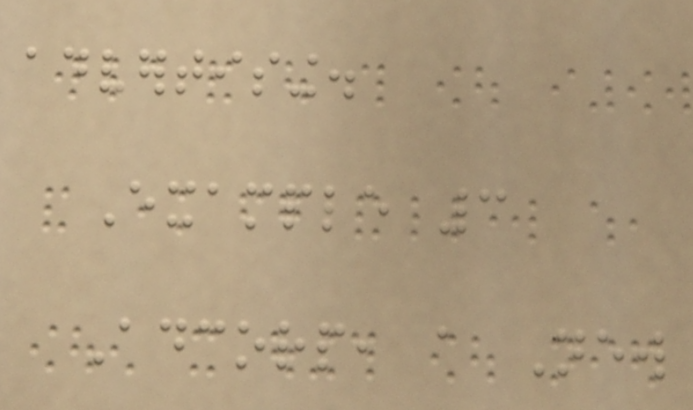advertising.
Example 3
Adcorp, a New
